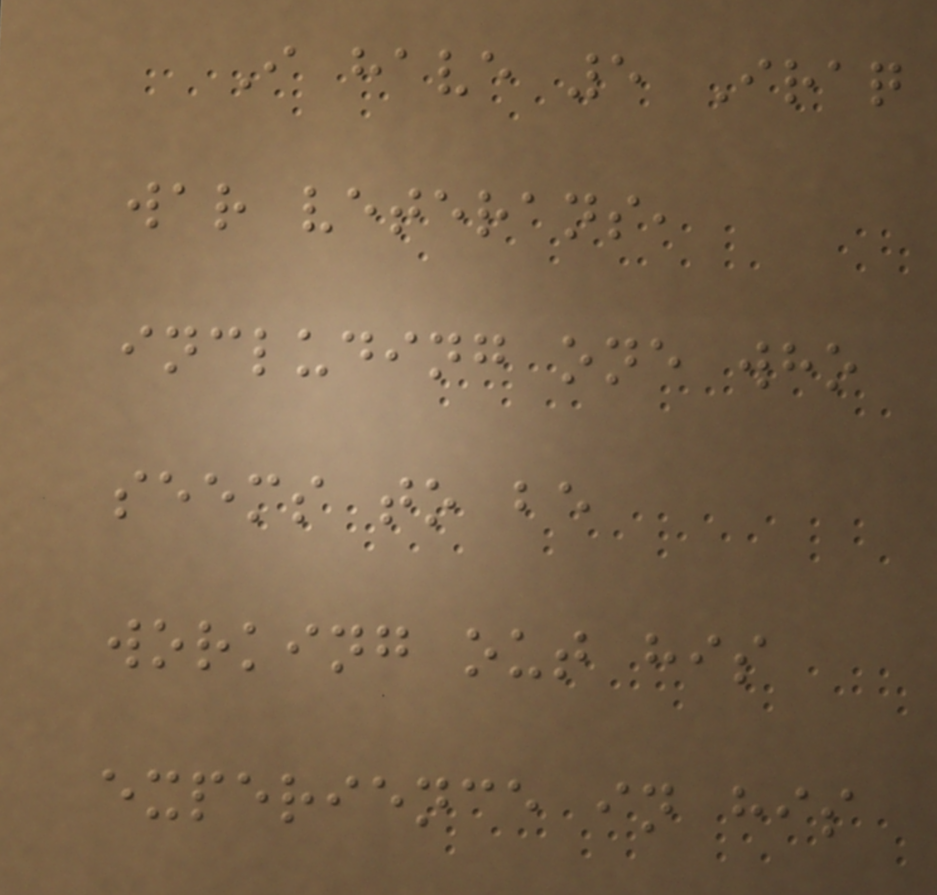I have 5 Iraq
war veterans,
including one who
seems to be
working out his
experience in his
